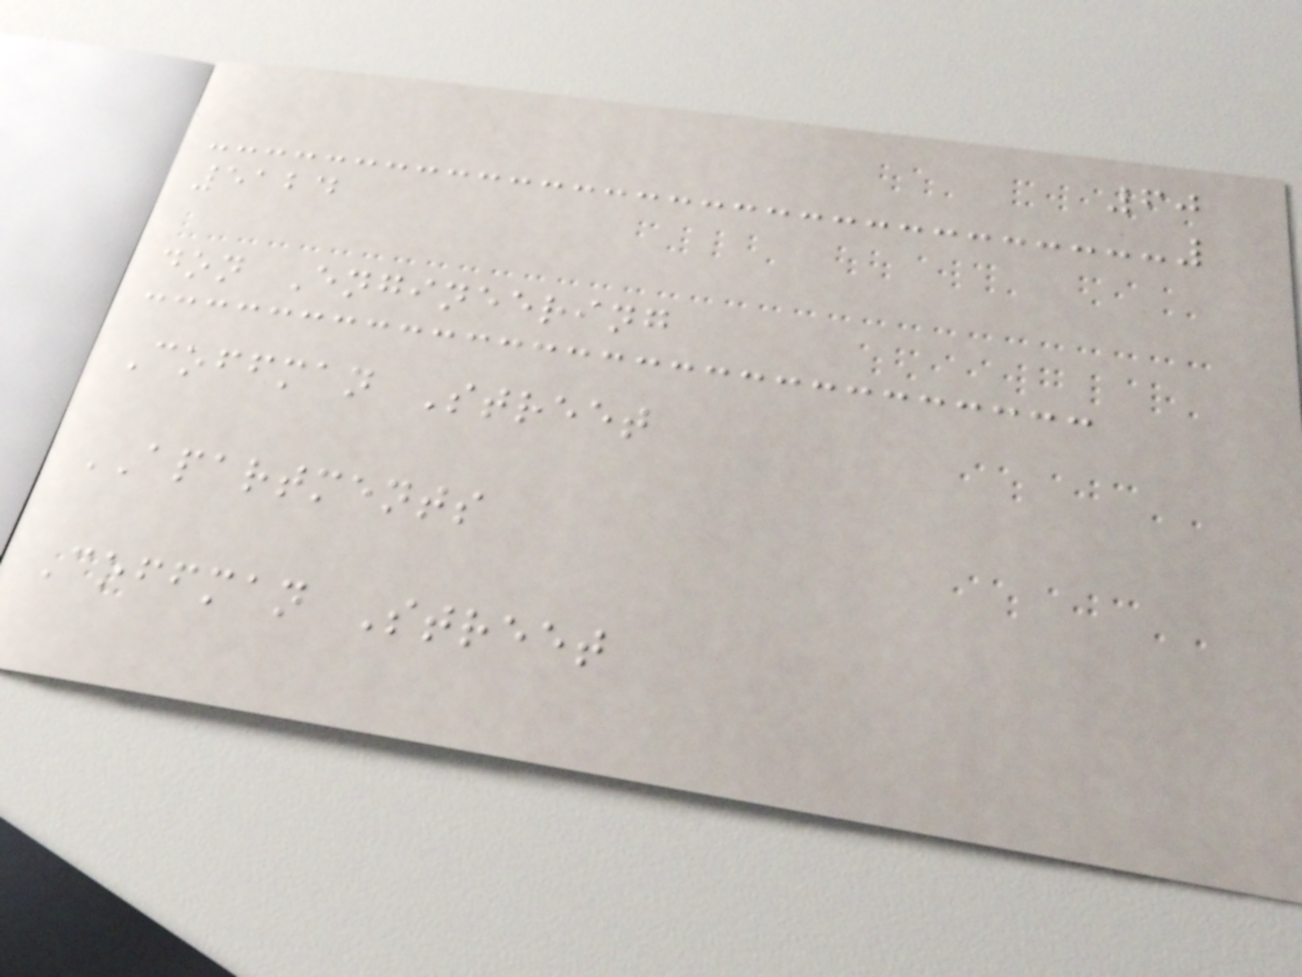60
5124
don Engineering
Coffman Street
APARTMENTS
Coffman Street
